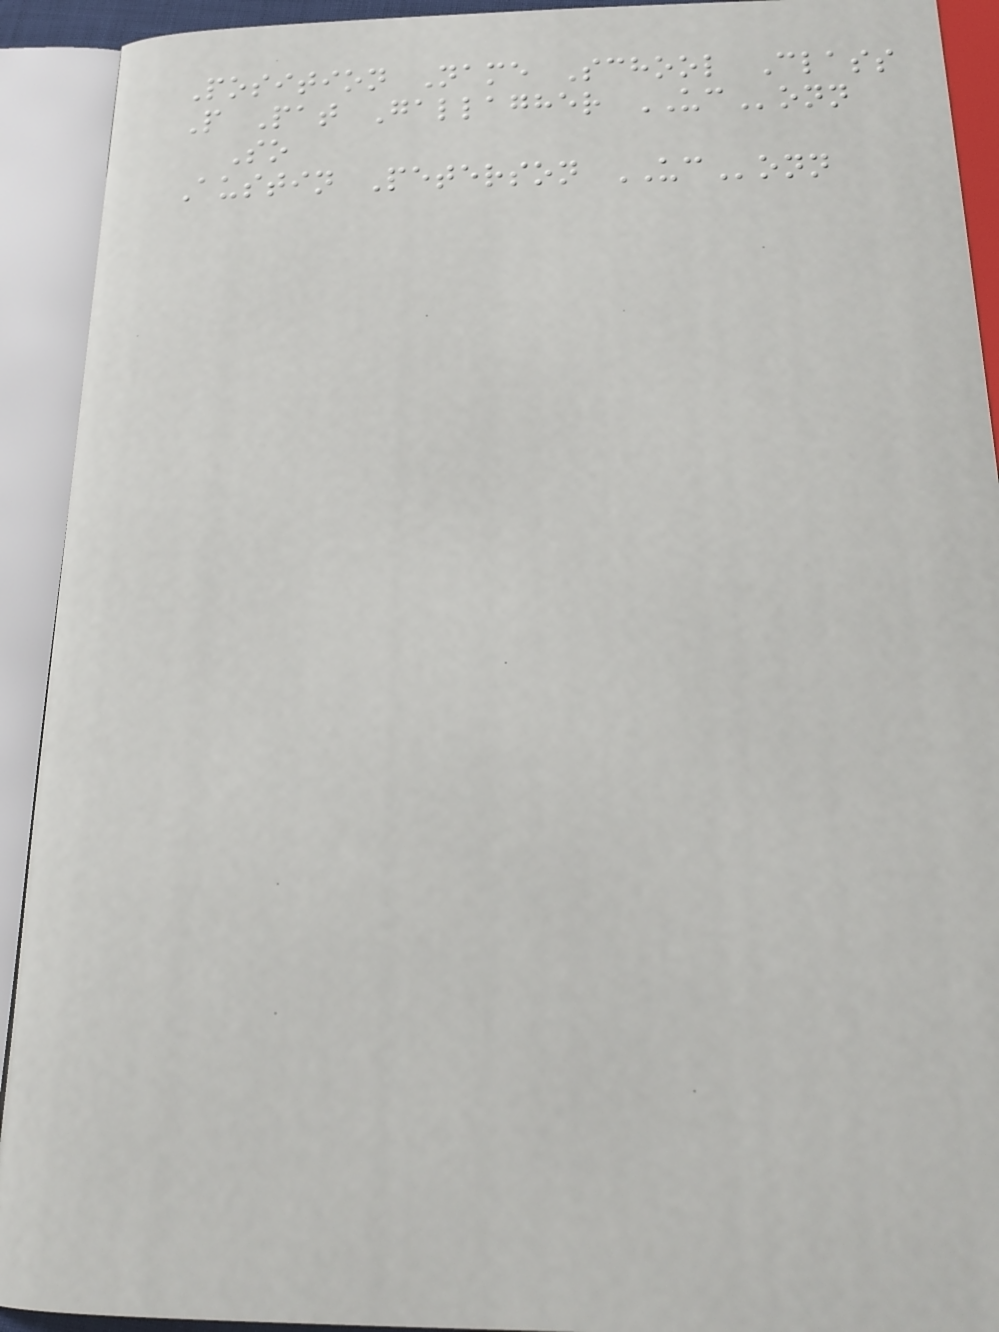Position Name School Class
P Pat Gallagher UConn
So
Austin Peterson UConn
